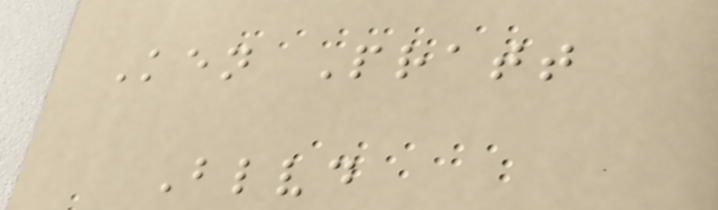Ken Pratt
Blvd
